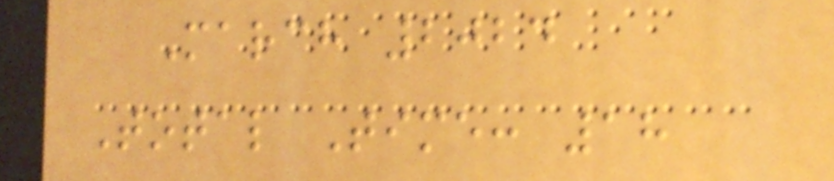March 2024
Total Time: 18
